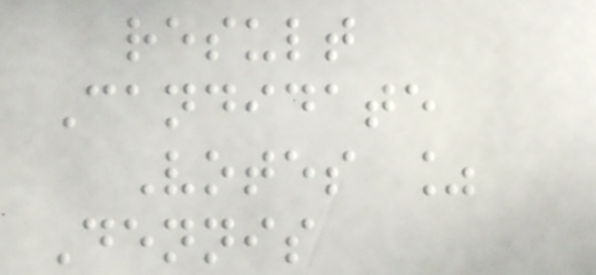result
Candidate
Votes %
Dennis
